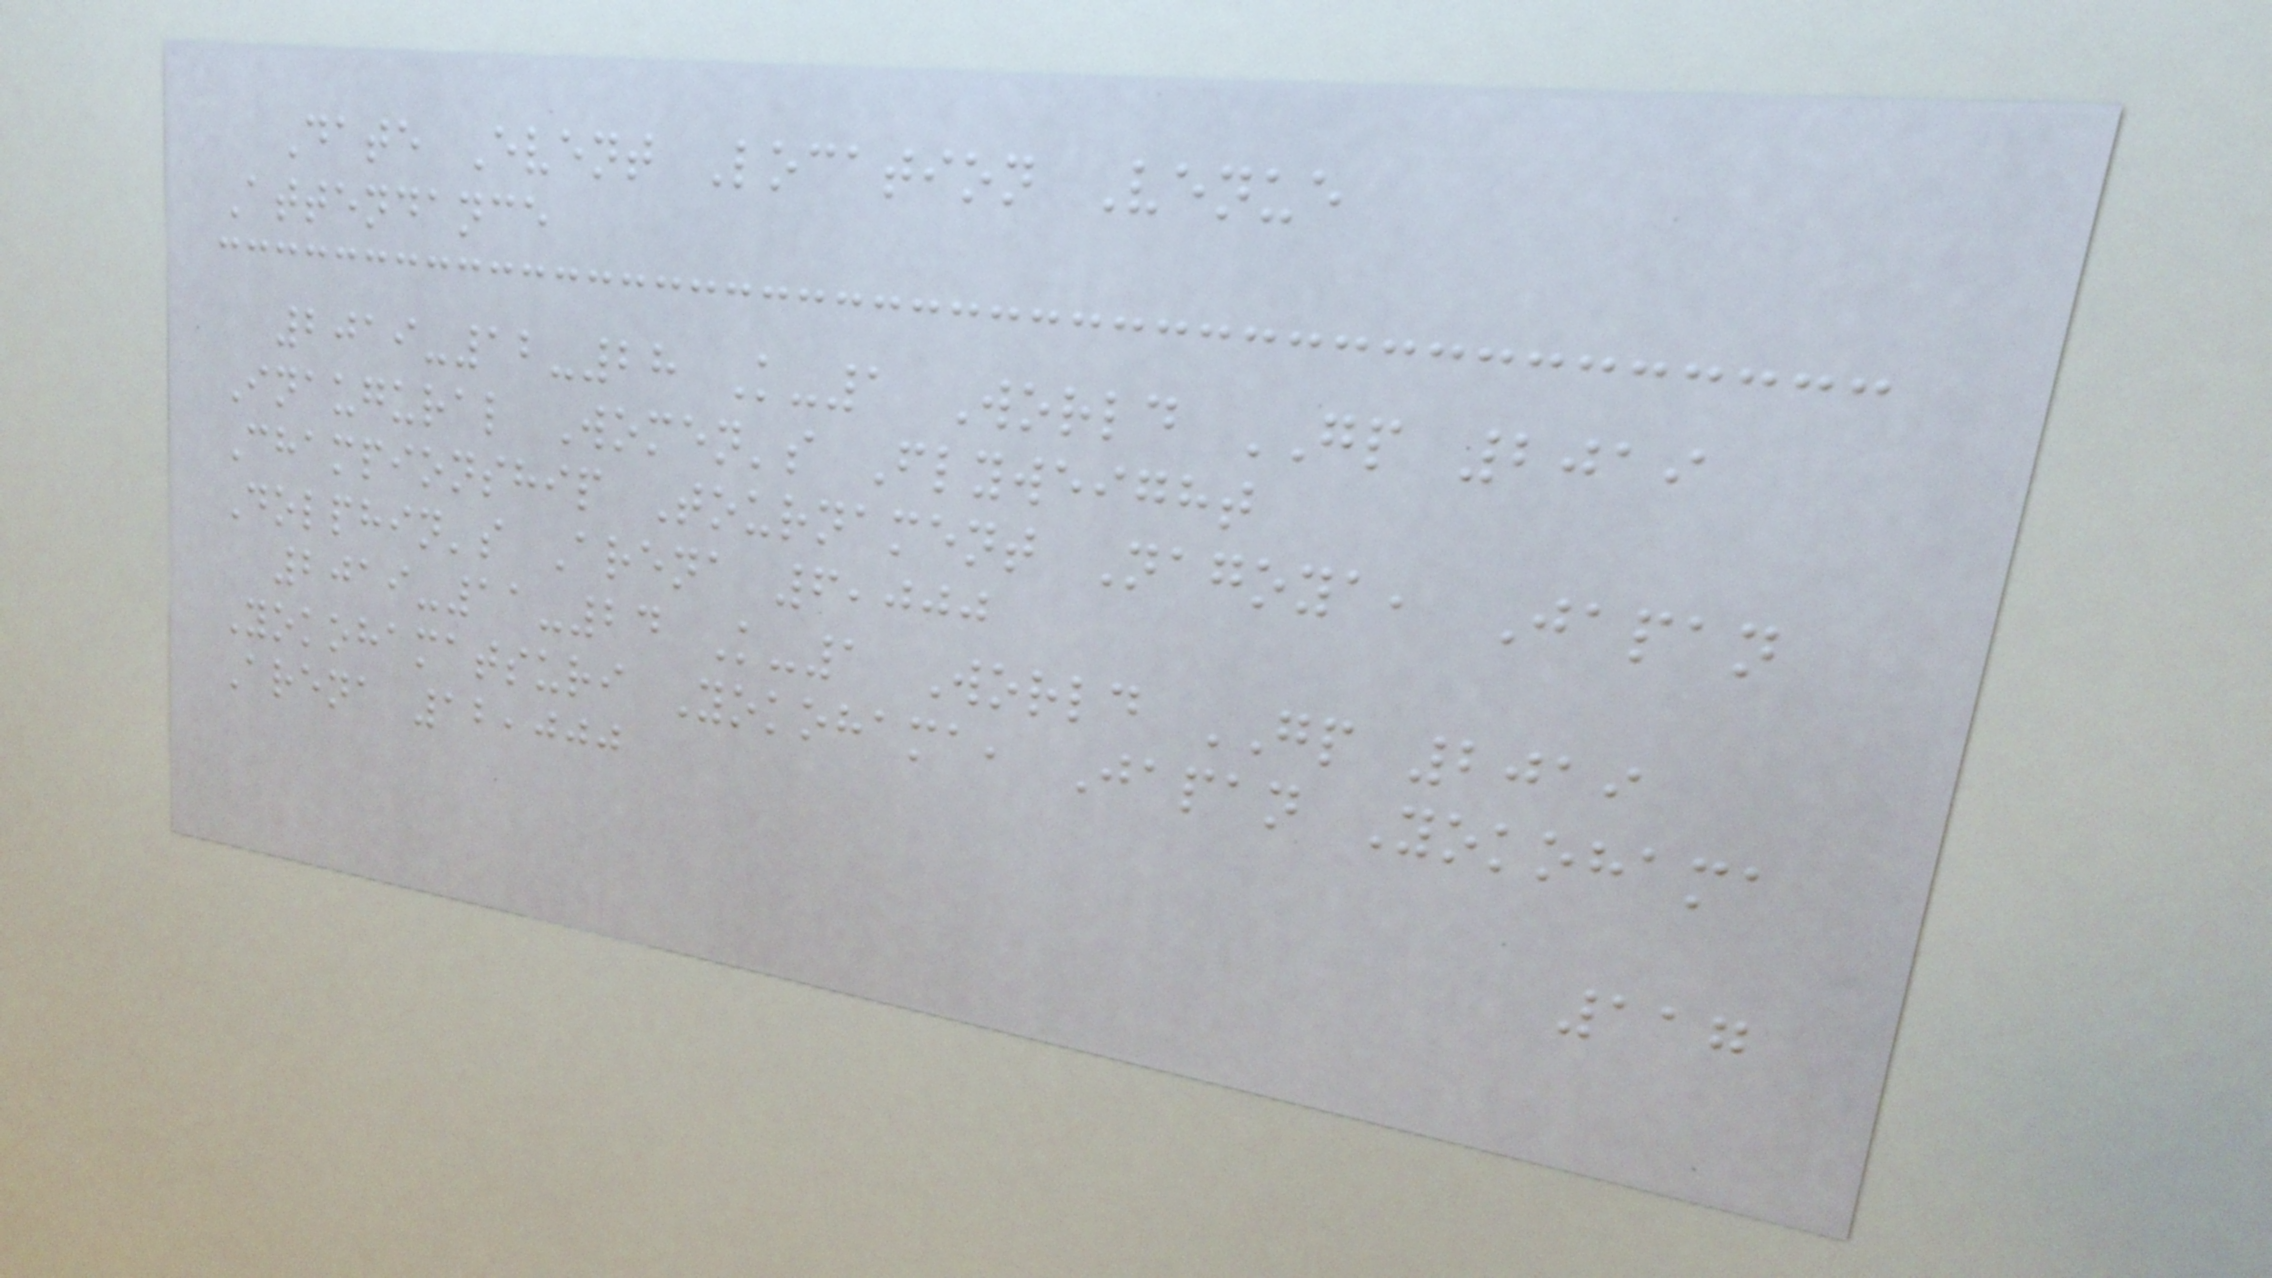Date Event Location Venue
Attendance
2019-12-28 K-1 World GP 2019
Inaugural Women's Flyweight
Championship Tournament Nagoya, Japan
Dolphin's Arena 6,000
2019-11-24 K-1 World GP 2019
Yokohamatsuri Yokohama, Japan Yokohama
Arena 12,000
117
